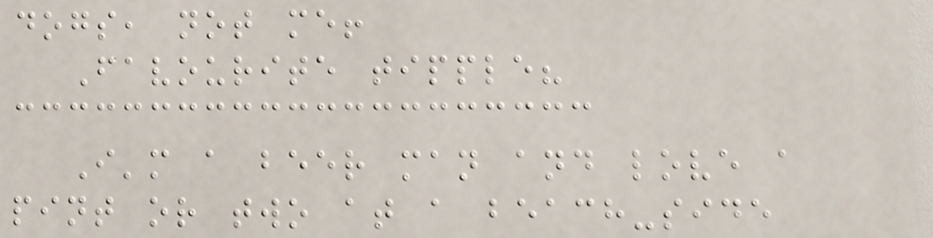dogs, not me!
Favourite tipple?
I'm a beer man and love a
pint or two at a beach-side
